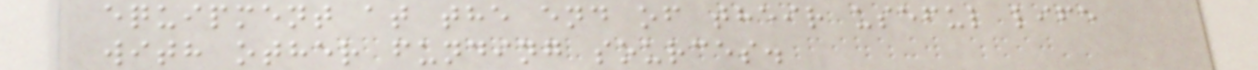equipment at the end of their useful life
with other funding sources.
